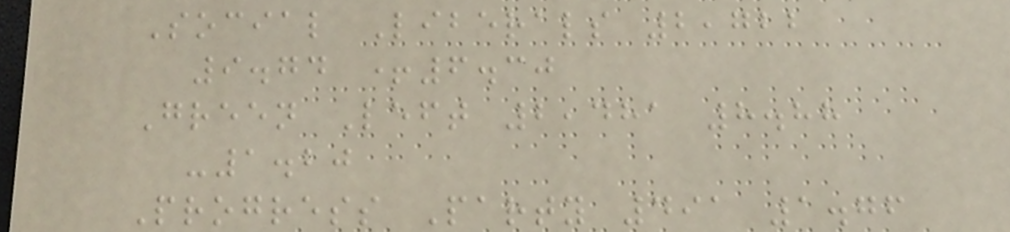Social Liberals 2,722
9.74 +6.30
Green Left 2,481 8.88
-1.20
Progress Party 491 1.76
